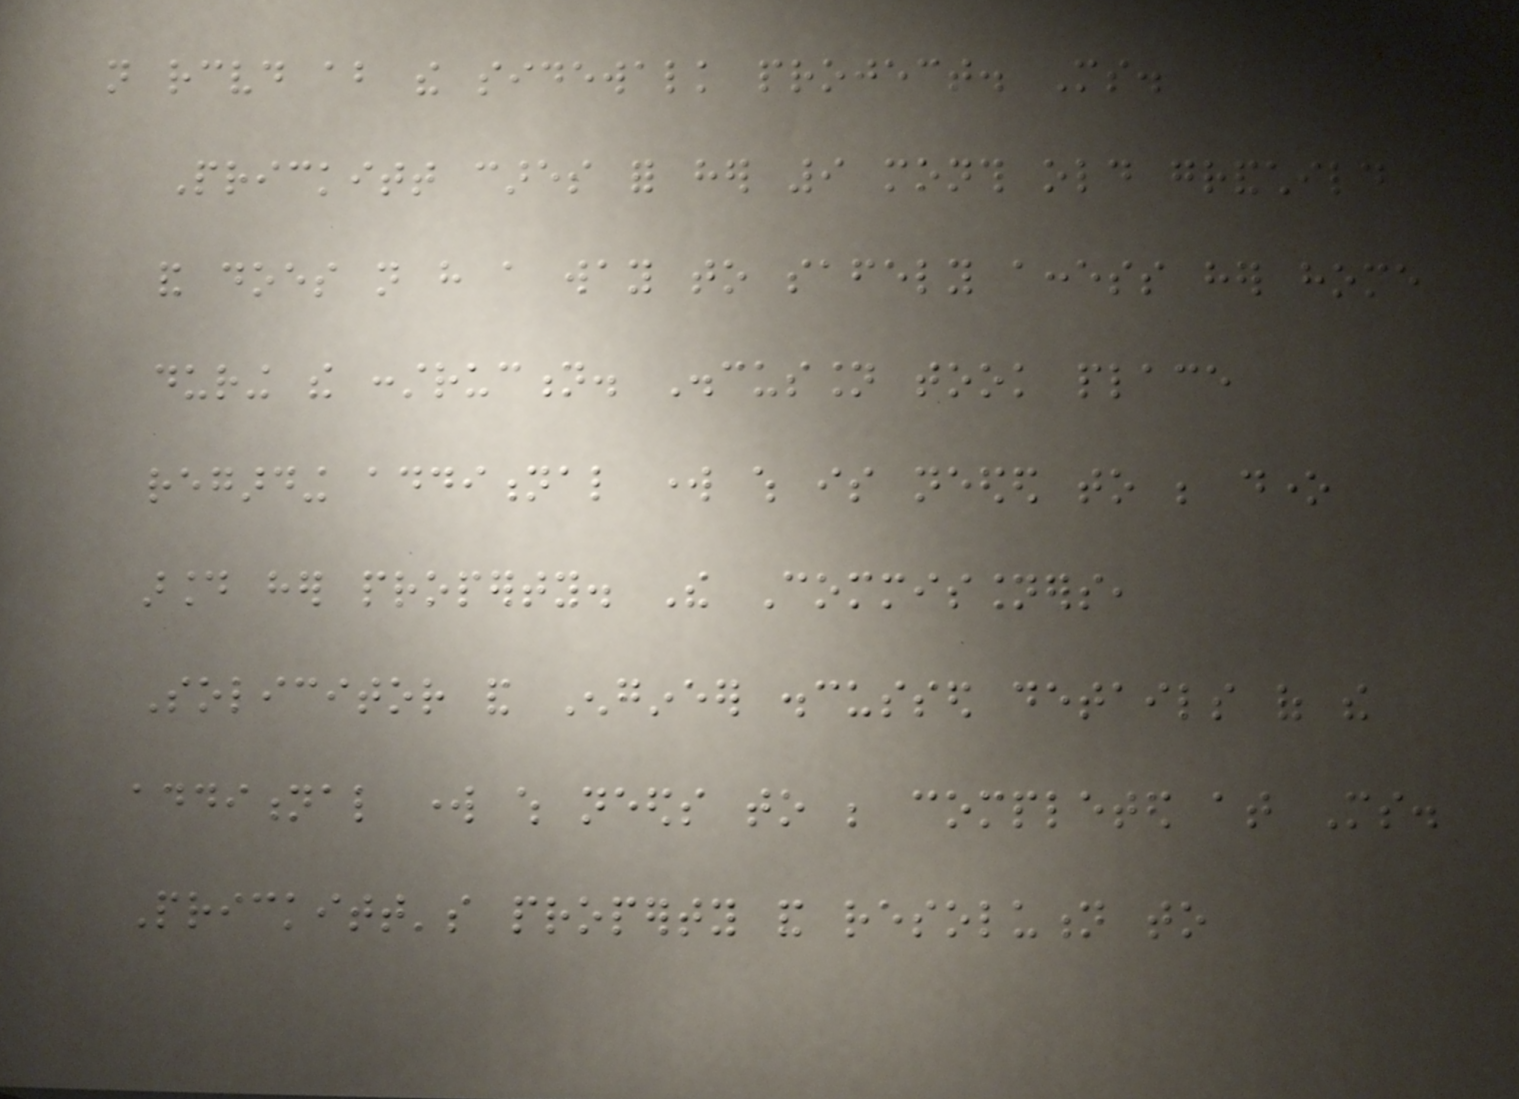not received about the sidewalk project. Ms.
Prickitt cares for her 9 month old grandchild
and does not have a way to safely access her home
during the construction. Discussion took place
regarding additional work which is needed to be done
around her property. The Commissioners,
Solicitor and Engineer discussed details of the
additional work which needs to be completed at Ms.
Prickitt's property and resolution to
